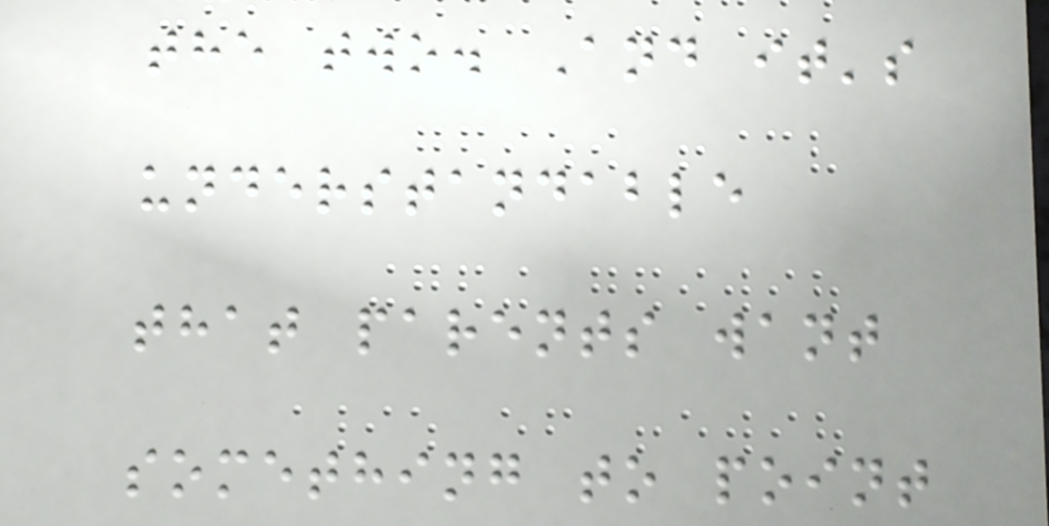the two. And it's
understandable
that parents want
something to point
